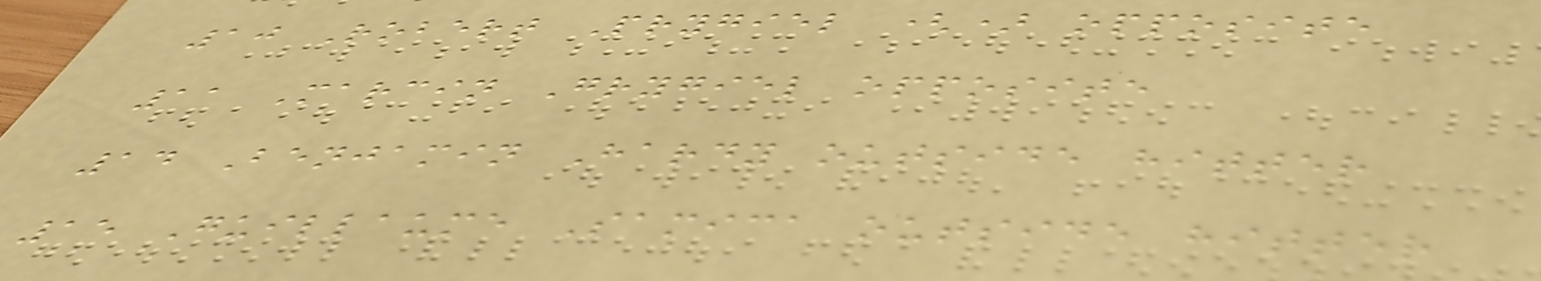10 Robert Prygiel () opposite
11 Marcin Grygiel opposite
14 Benjamin Hardy outside hitter
15 Guillaume Samica outside hitter
